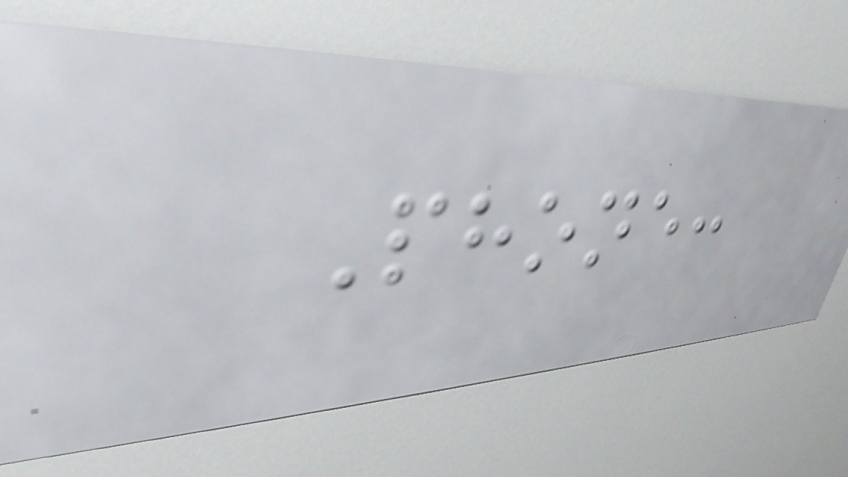Phone:
